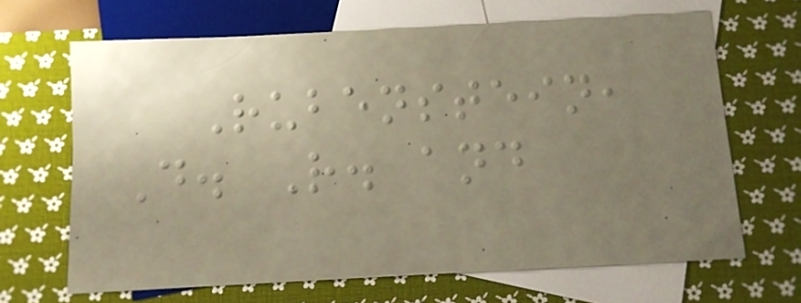Rubenstein,
D. R. and
